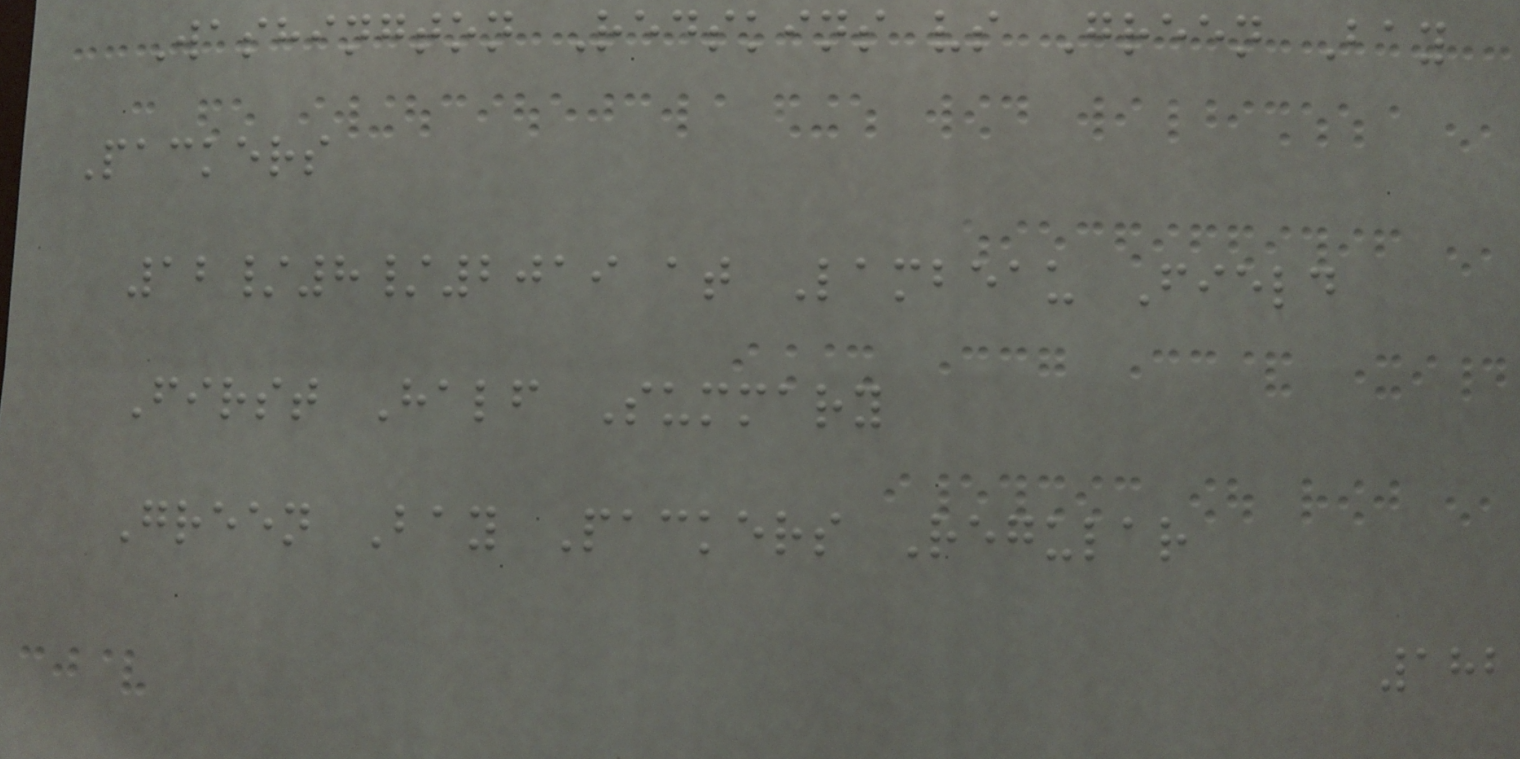Washington Redskins vs Green Bay
Packers
12/8/2019 at Lambeau Field
First Half Summary
Green Bay Packers Regular
182
